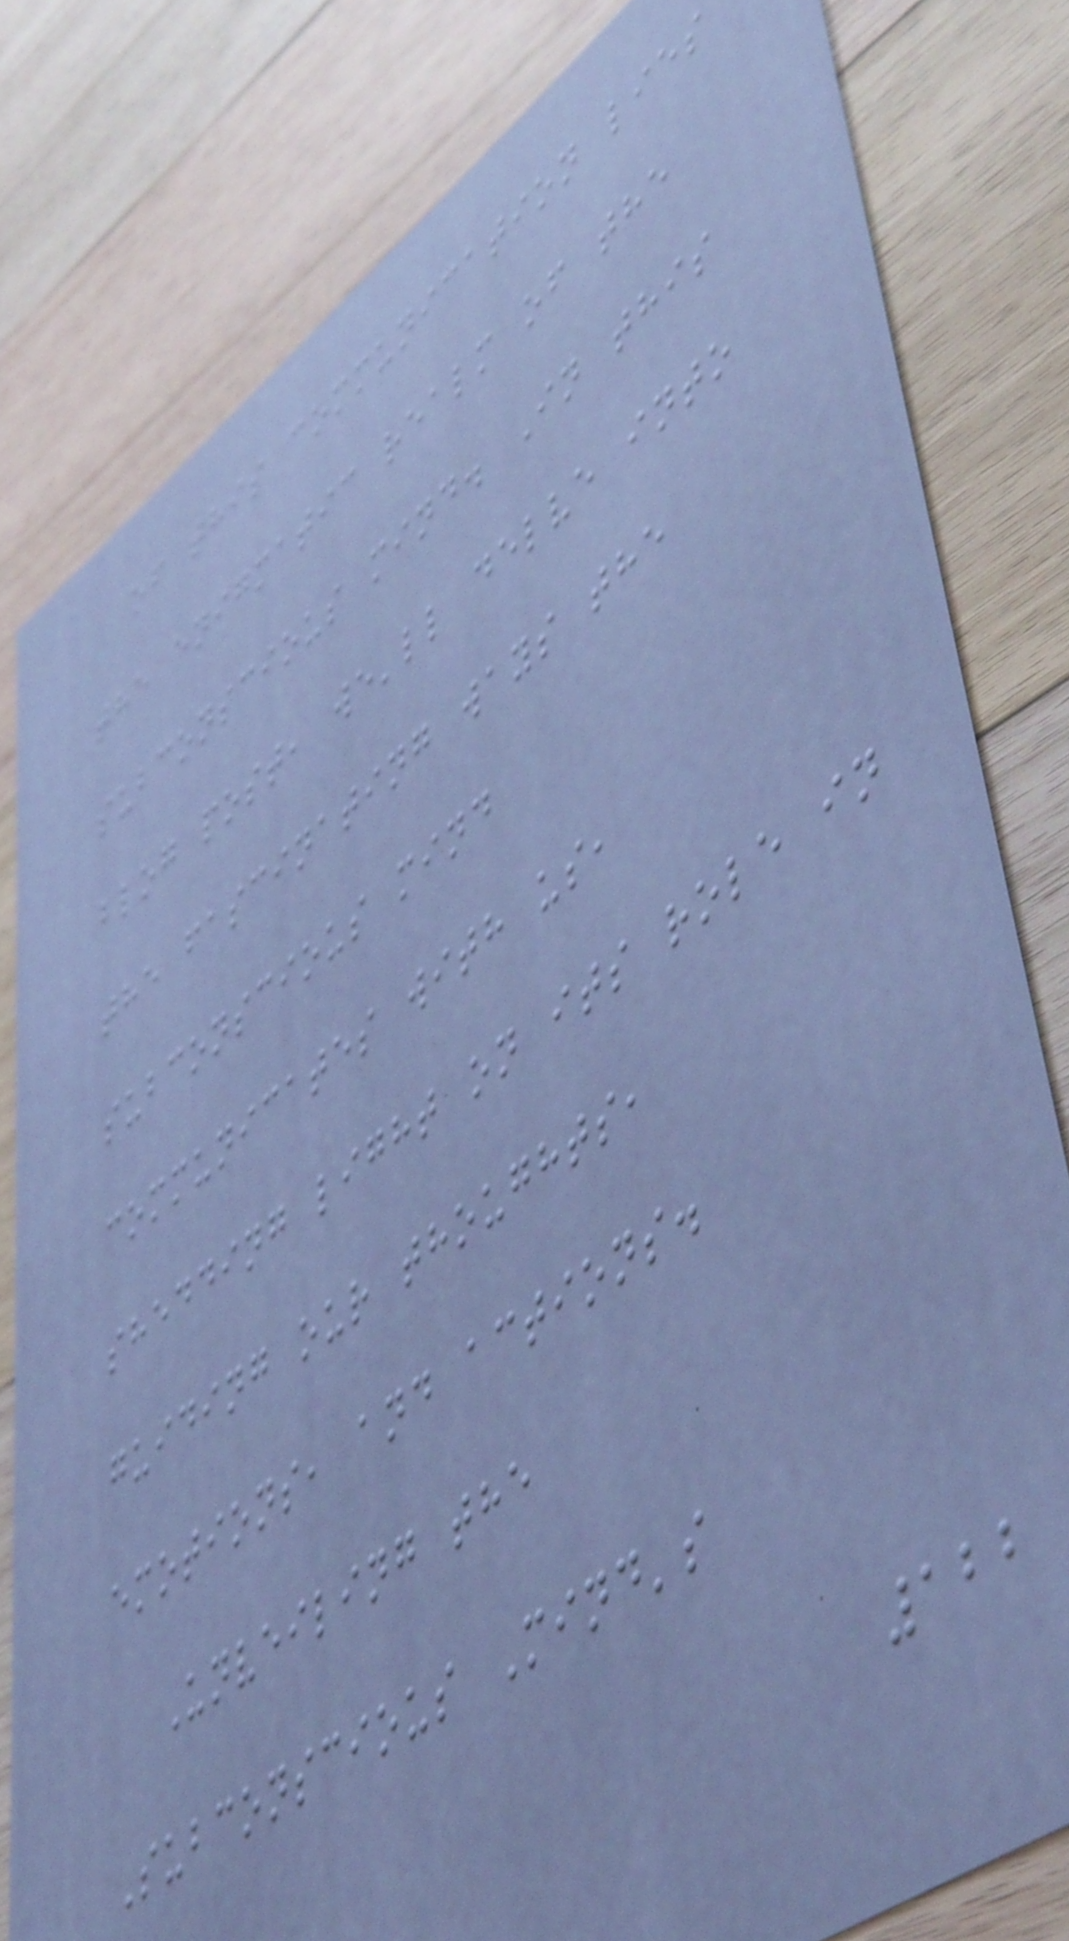of this communication lies
the enigmatic realm of the
subconscious mind. In this
blog post, we'll delve into
the fascinating ways the
subconscious mind
communicates with us,
shedding light on its role in
guiding our thoughts,
emotions, and actions.
Unveiling the
Subconscious Mind's
122
